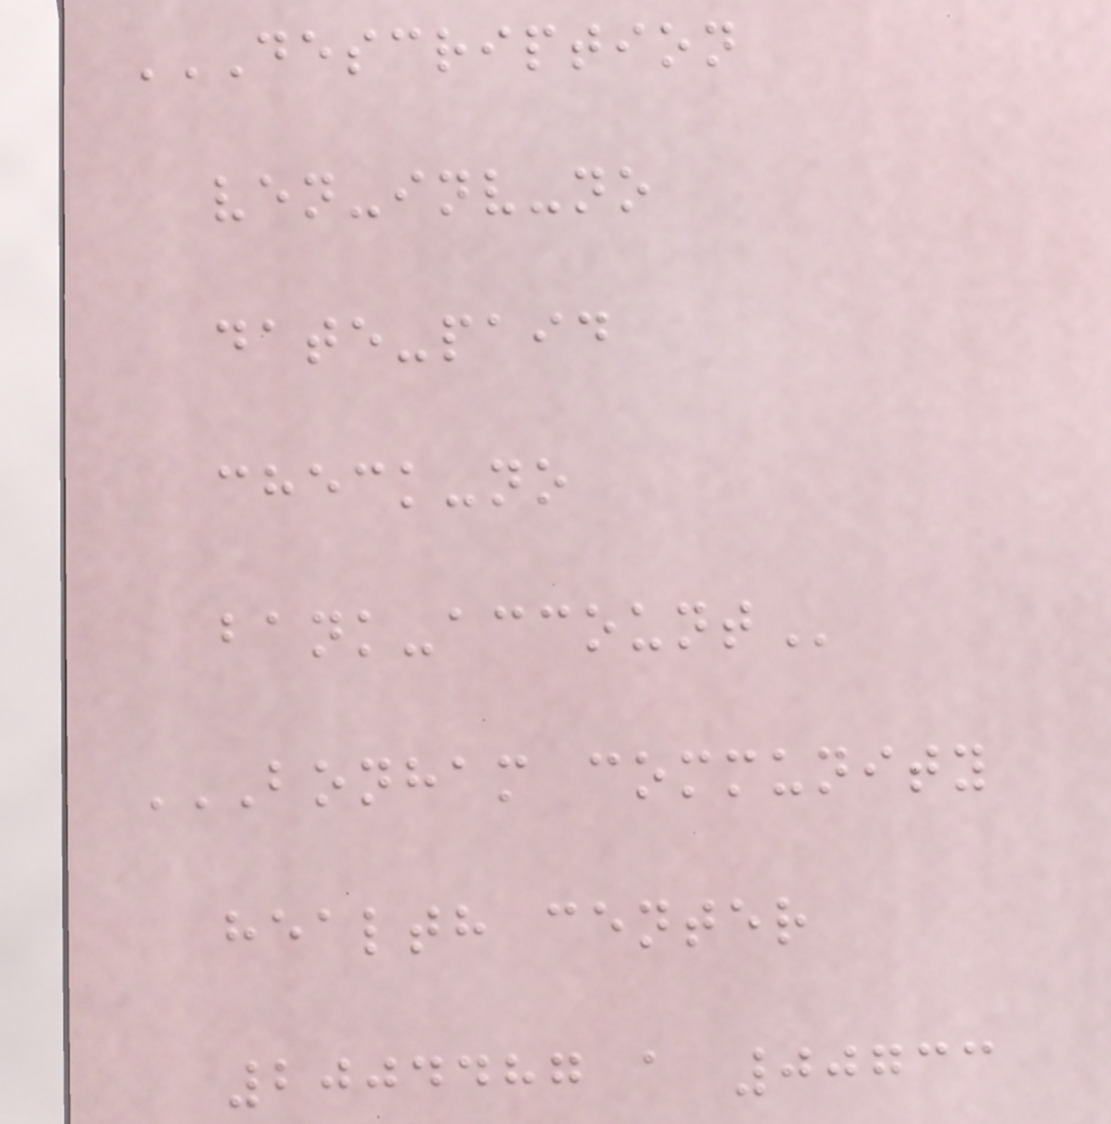DESCRIPTION
VEN-INV-NO
DATE-PAID
CHECK-NO
BANK-ACCOUNT
BONHAM COMMUNITY
HEALTH CENTER
2004487 A 00733
